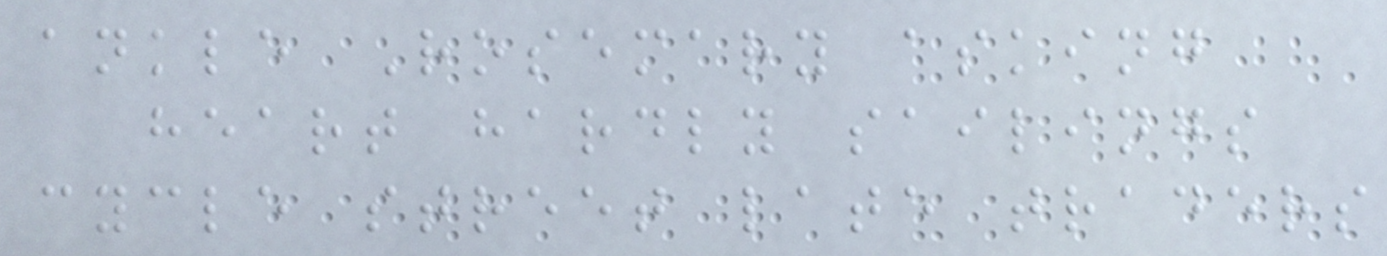ankle Rosemary asking
heart hardly sailings
cycle street late traders
